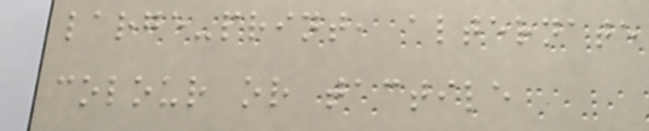large-print, alternate
colour or tactile
